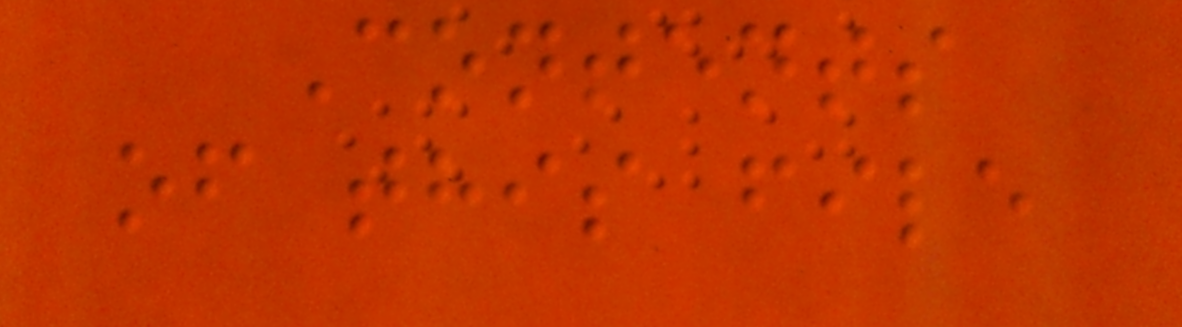Contents
of this file
